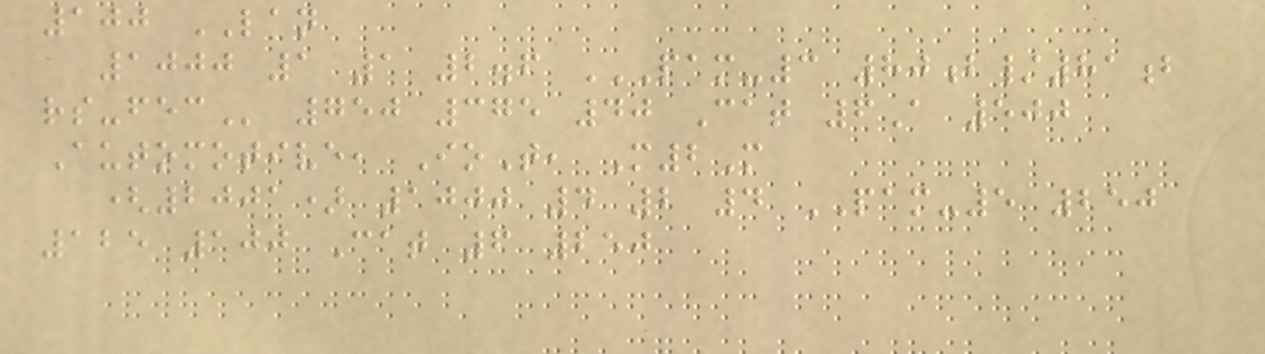100 LAN
1000 1 1 2.6 PAM-3 80B/81B
RS-FEC 750 375 40 Cat 6A 500
Automotive, IoT, M2M
(2001) 1000 4 2 4 PAM-5 250
125 100 Cat 6 250
